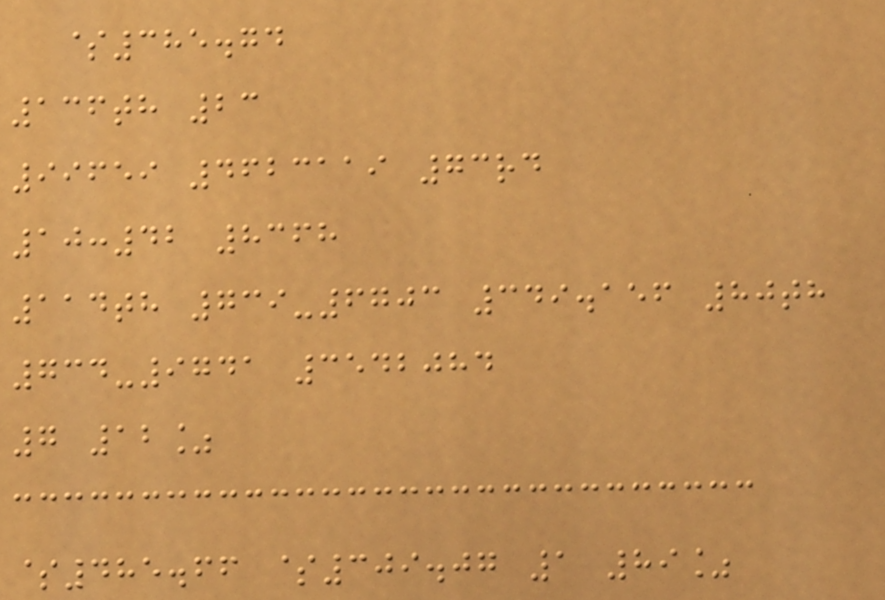$385.74
136th 23
99659 4623119 73rd
10:42 8368
114th 739-6703 349.156 80th
734-9741 3542084
7 12%
$485.66 $309.07 1 89%
